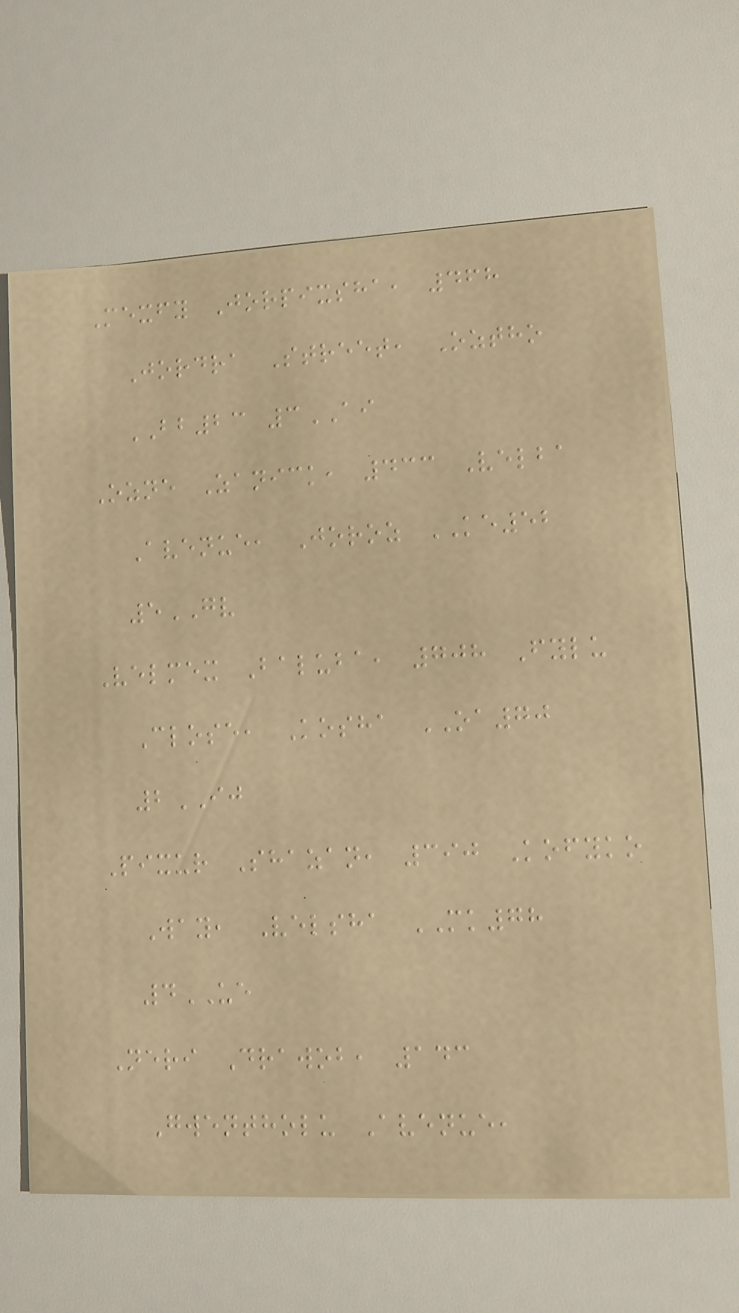Mexfy Jorpixsha, 468
Jordra Street, Oztho
BB23 3AI
Ozne Zanick, 433 Velba
Avenue, Joroz KE52
5GV
Velmex Baluba, 708 Fylu
Close, Kosha OA70
2IJ
Pixur Shazan, 390 Kofyko
Way, Velsha MK78
4UE
Neri Drawob, 143
Gwentholu Avenue,
